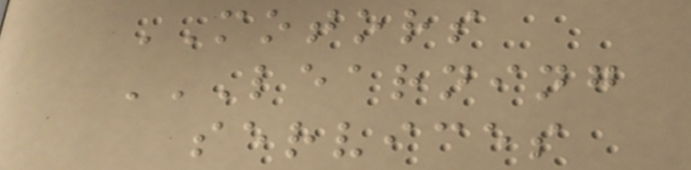MOTORS
LEARNING
SERVICES
